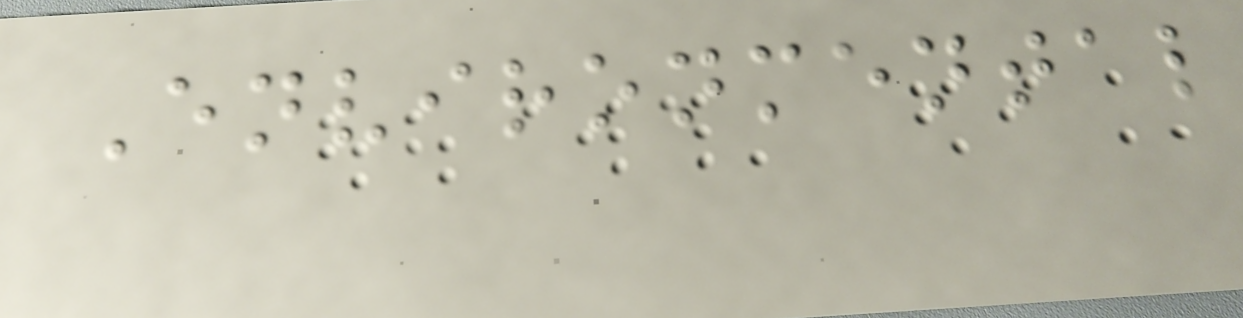Environmental
